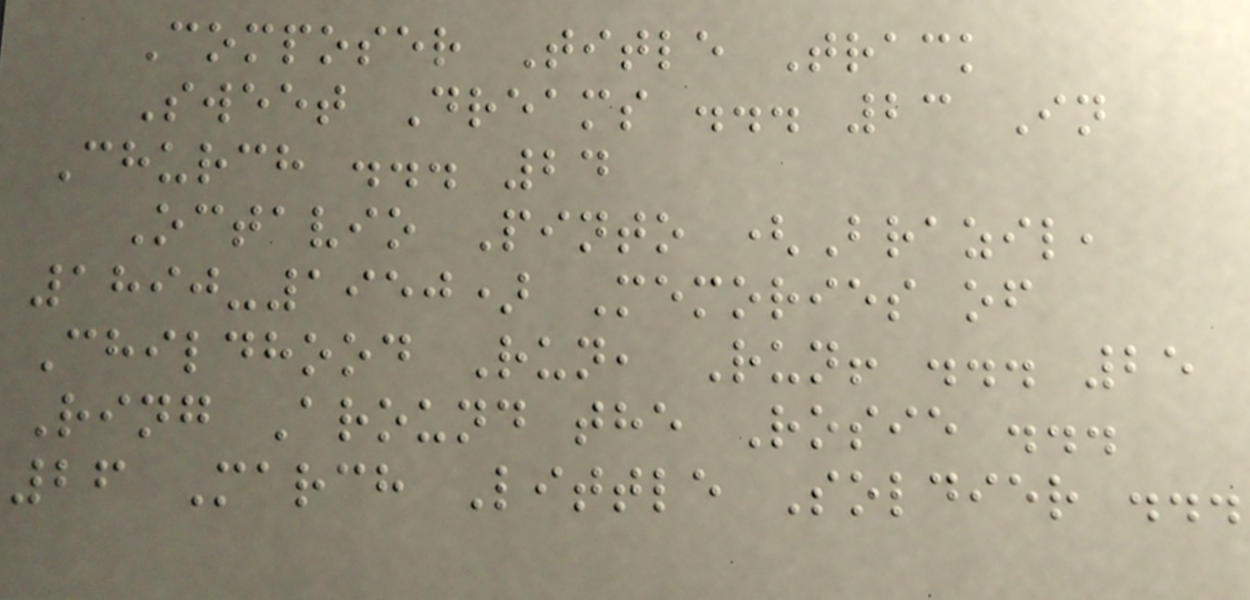Composer Title Track
Sweet Dreams ... 23 In
Church ... 24
Octavio Pinto (Brazil,
1890-1950) Memories of
Childhood Run, Run! ... 25
Ring Around the Rosie ...
26 March Little Soldier ...
